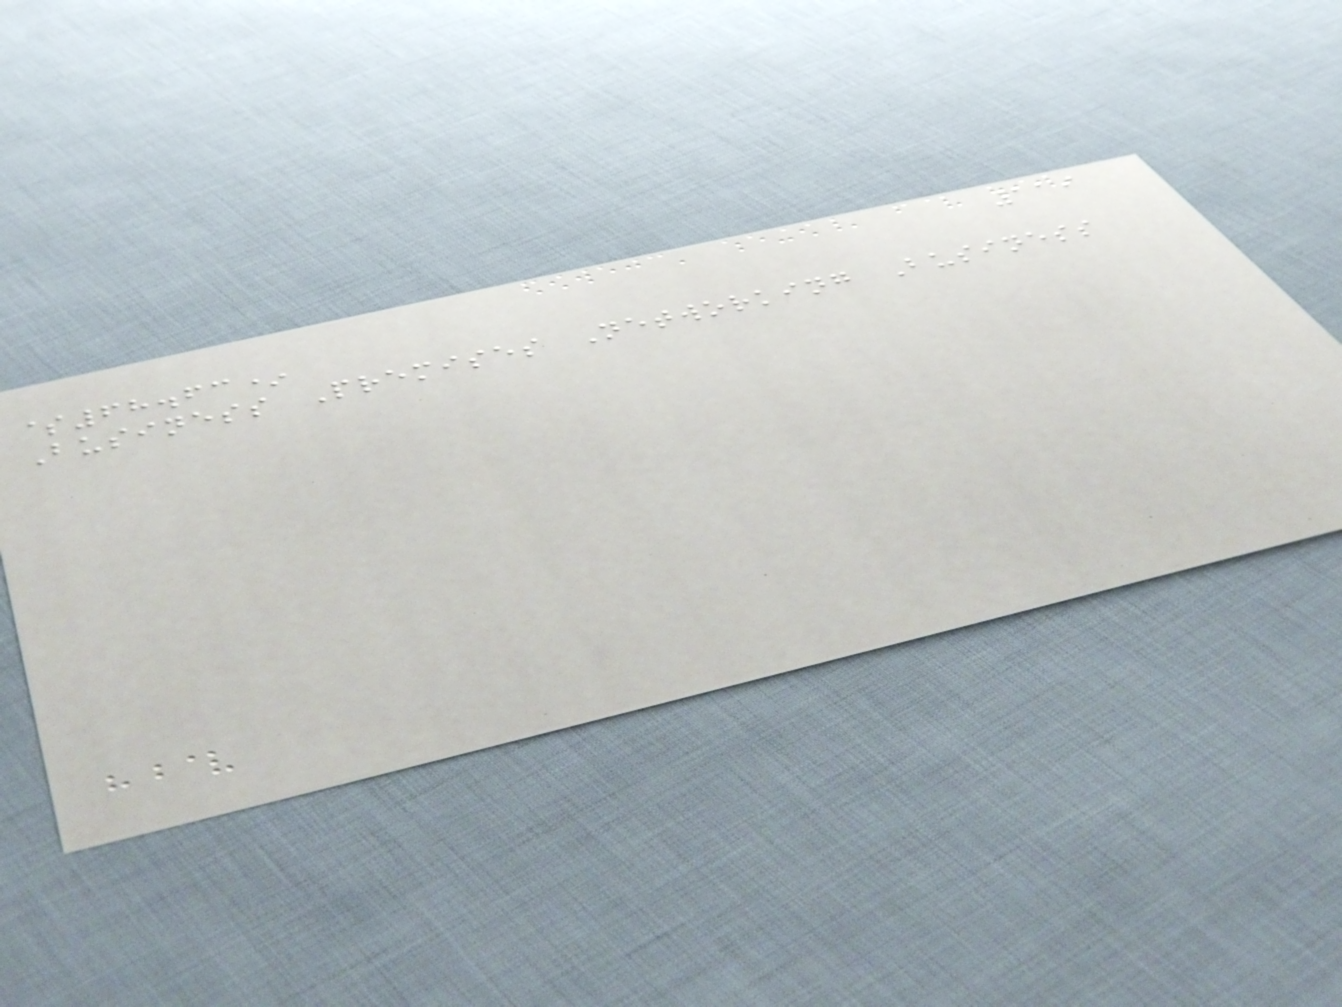119
$68.63*
Business Premises Networking Business
